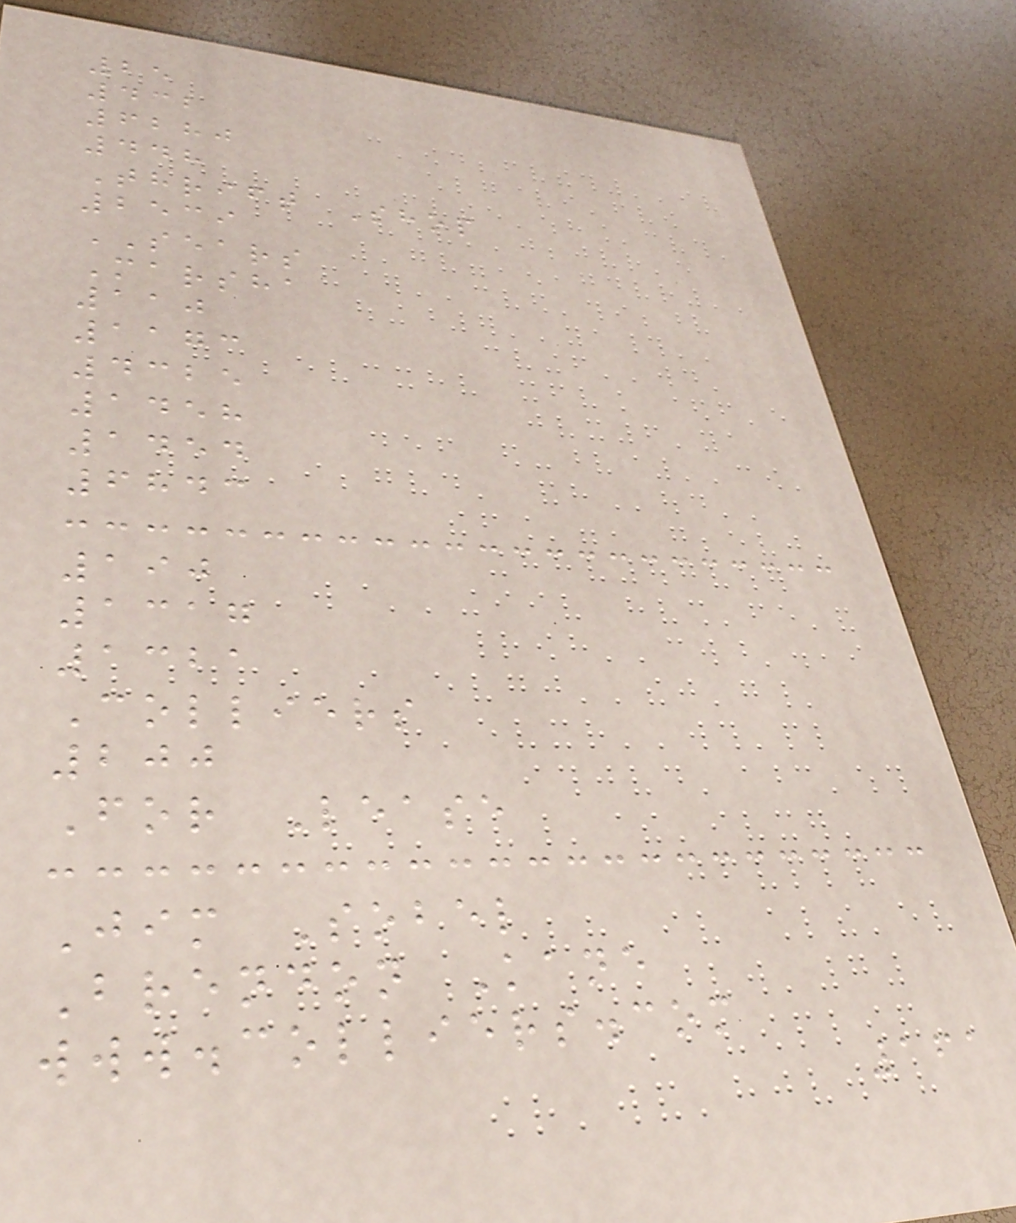25
432
6280
448
Thrift Shop
2539
SEARS
Marsha
110
1173
4325
1458
1454
6843
190
1317
1321
Colliers
200
For Lease
Jim Sobel
Brendon Kane
www.colliers.com
161
